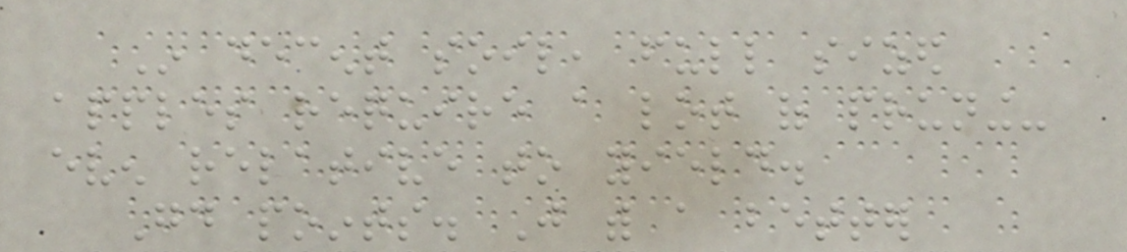In decent soil, full sized
apples require a lot of pruning-
even relative to yield.
Good points. Just with a better
